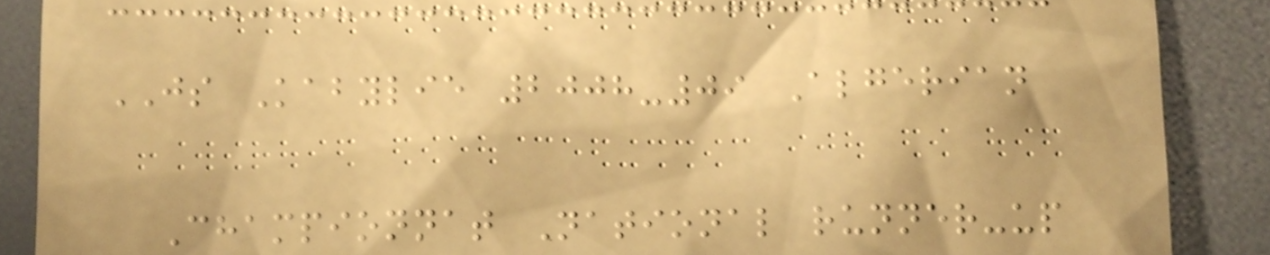JS Kabylie 2008-09 Algerian
Championnat National runner-up
